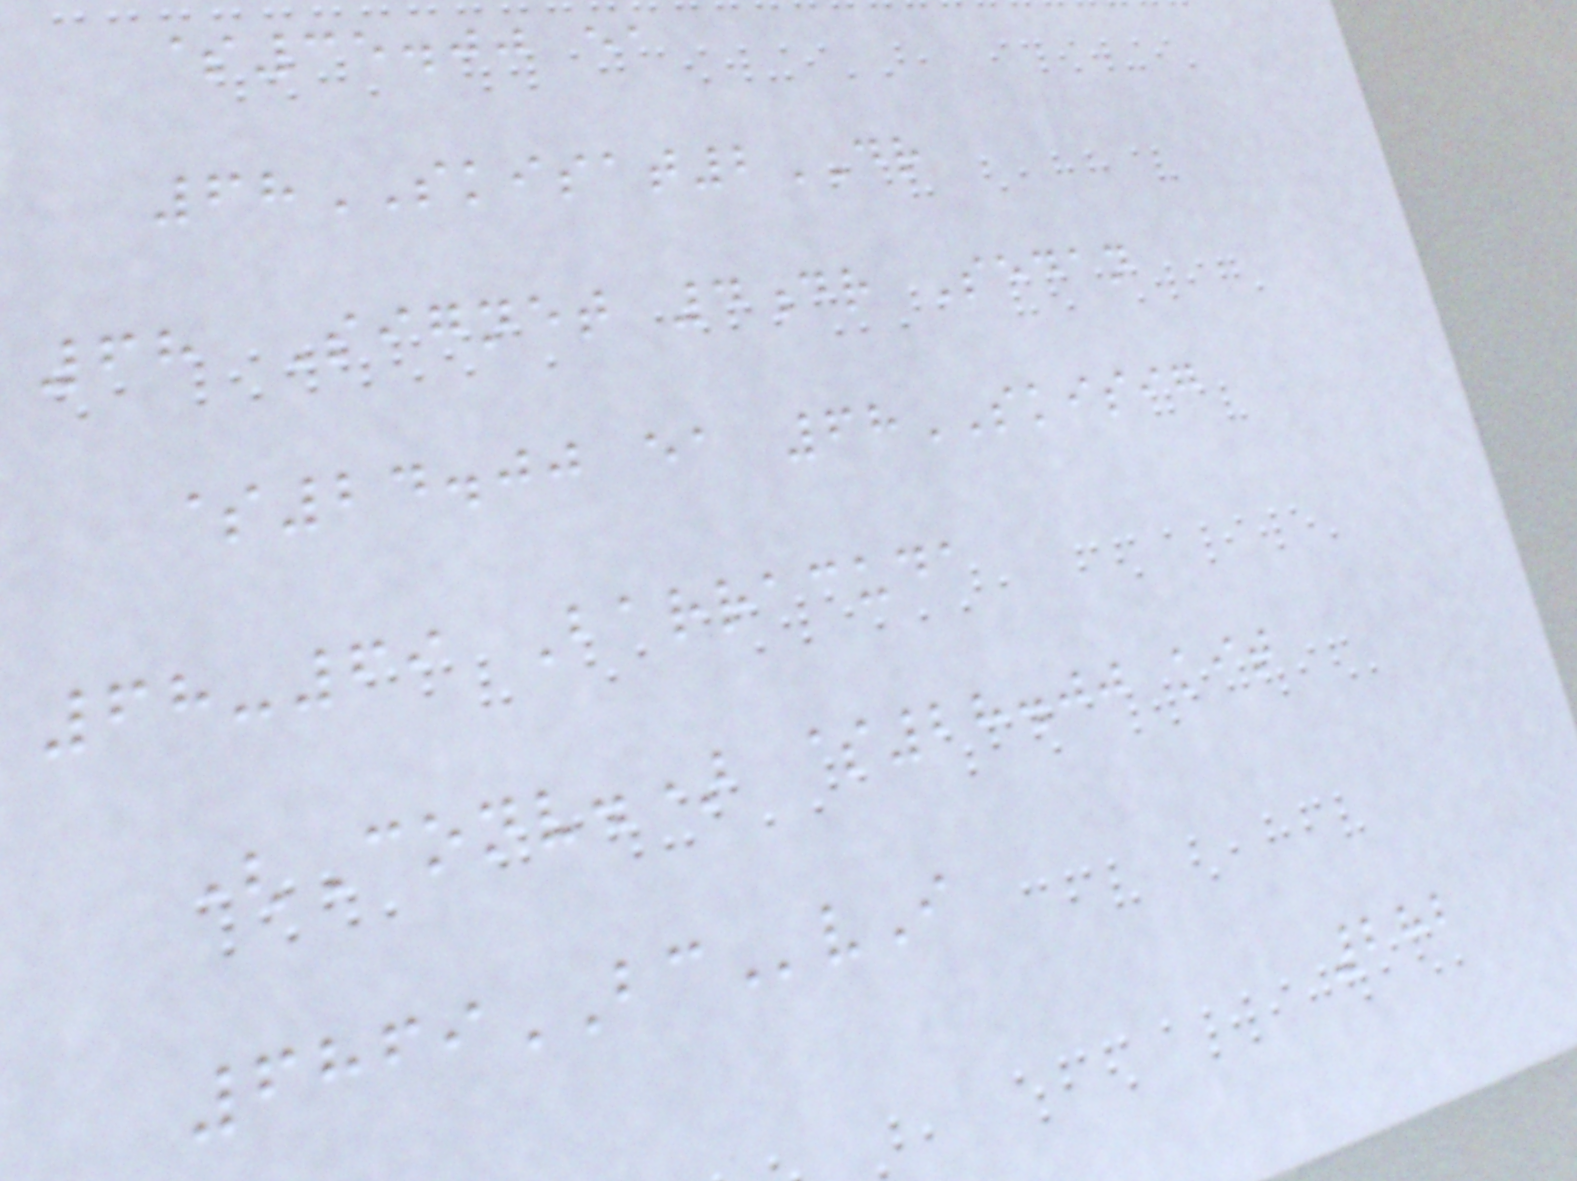$35.00 ea
68SKISAT2DR
68 Signet 4dr Sedan
$24.00 ea 68SKISIG
68-69 Barracuda
(Conv.) $28.00 kit
6869BCvI
282
